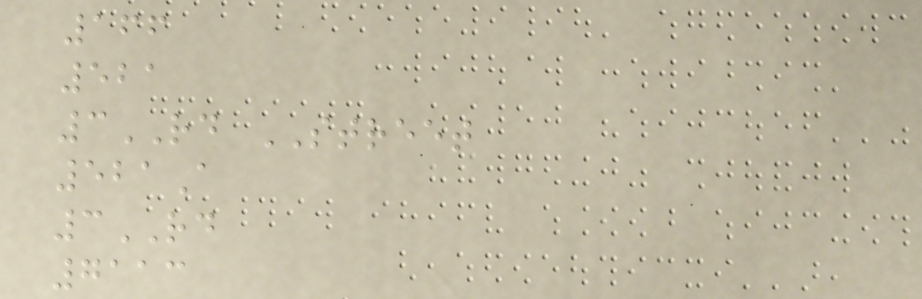166
521
3RD STREET
521A
3RD
7113
